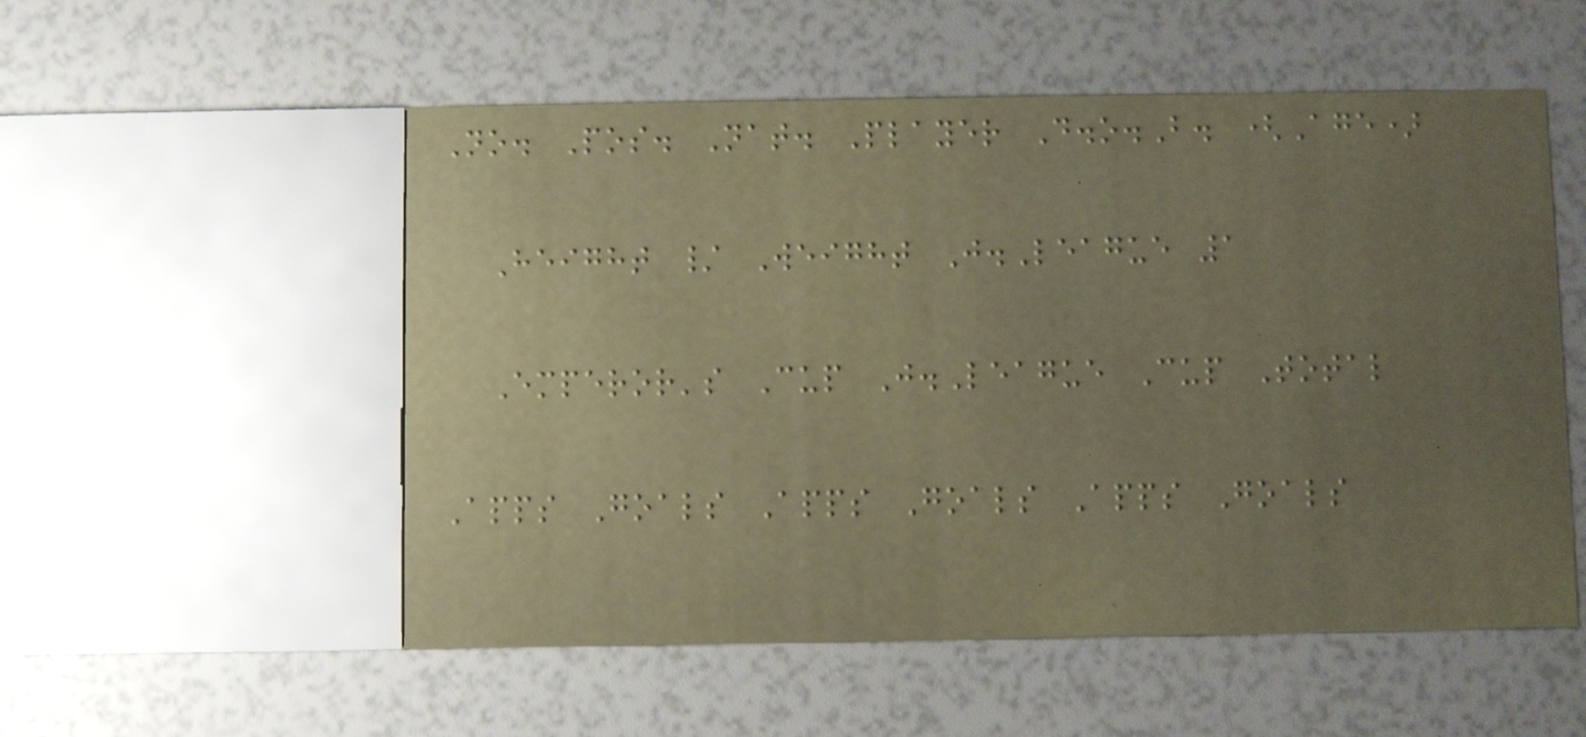No. Pos. Nat. Player D.o.B. (Age)
Height / Weight J.League 1
Emperor's Cup J.League Cup Total
Apps Goals Apps Goals Apps Goals
